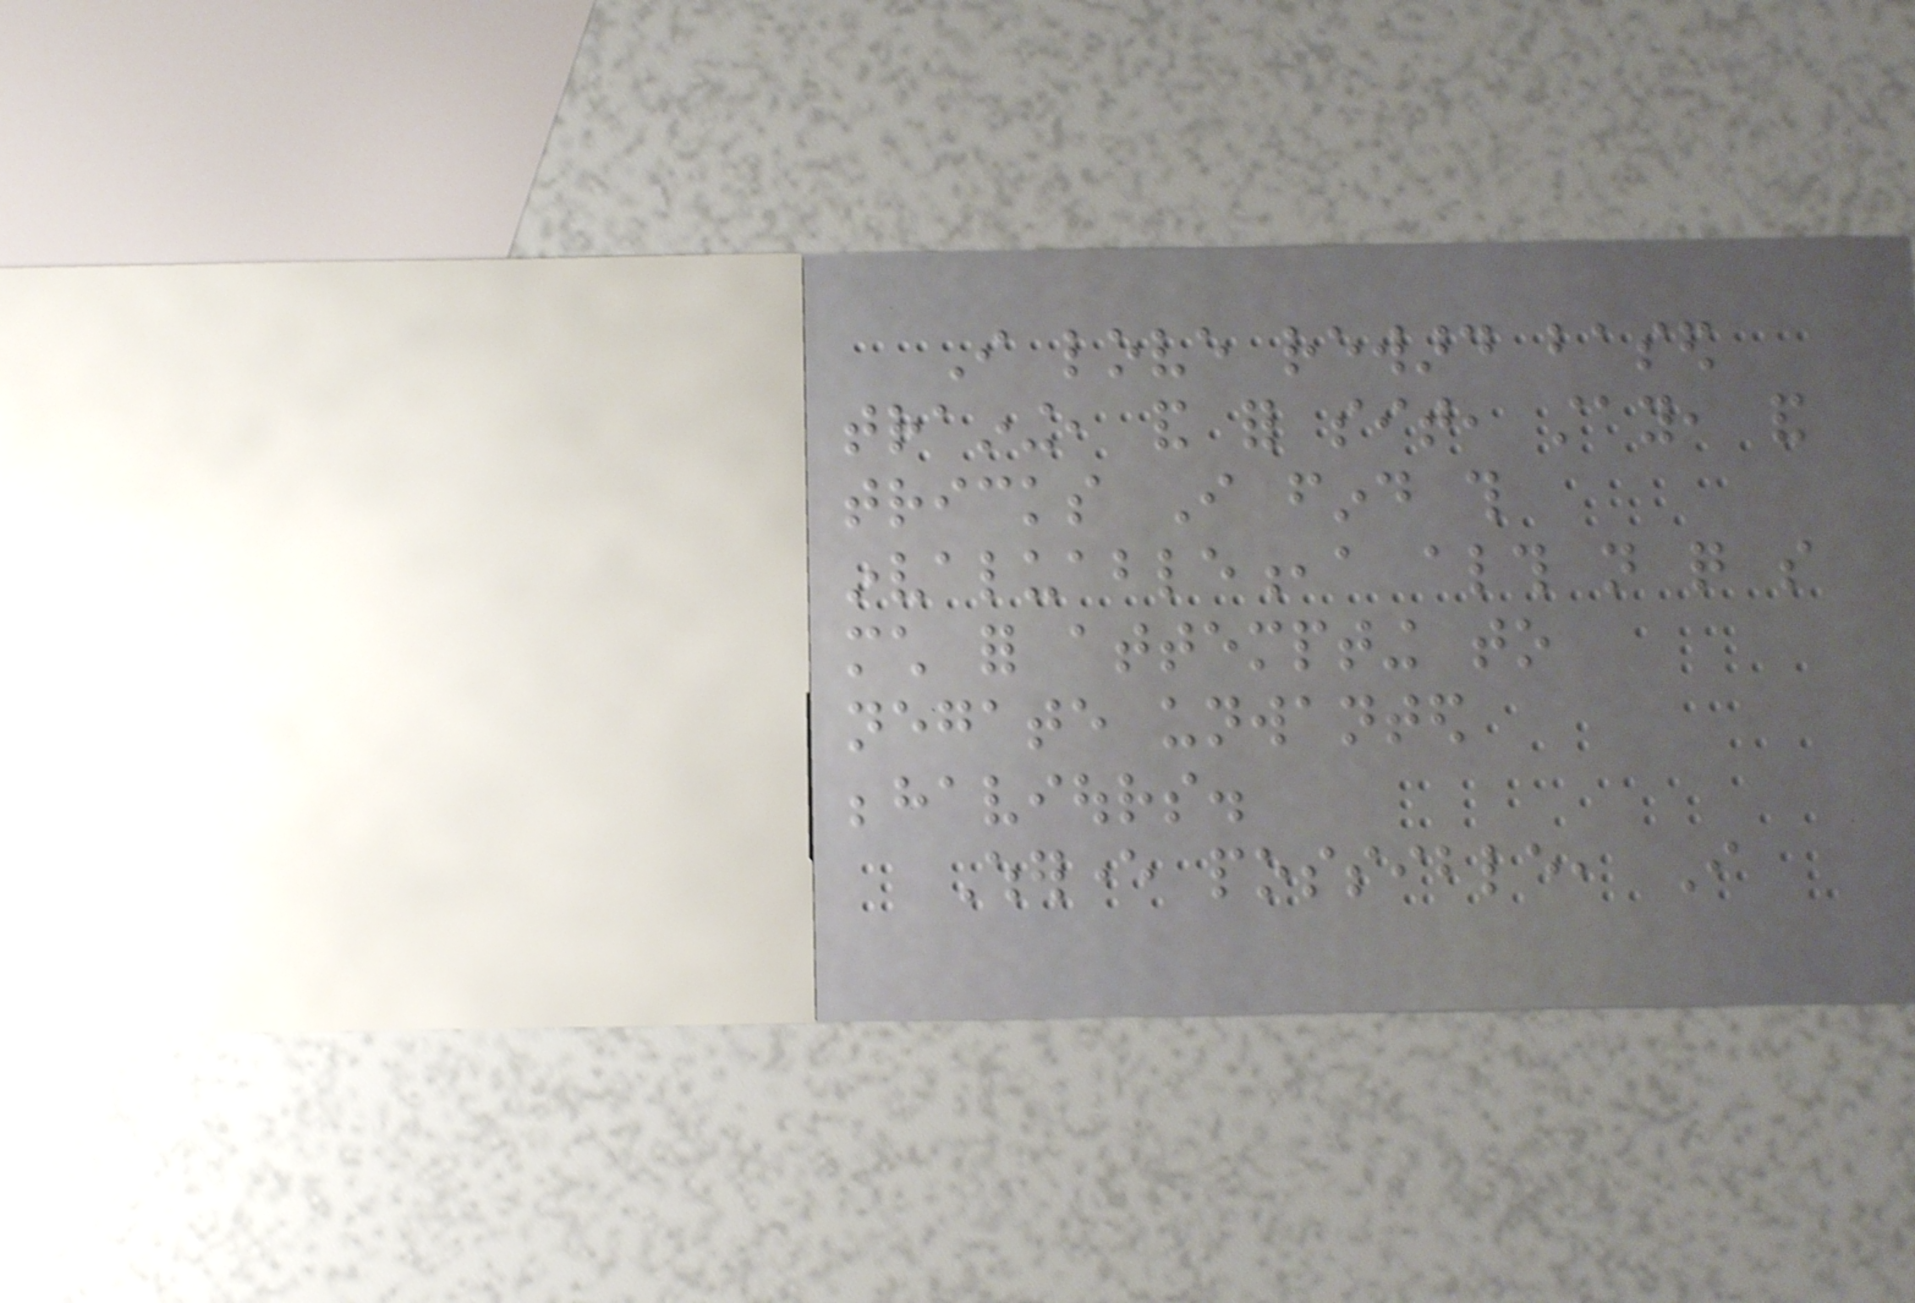I love reward based
training, and for sit, stay, and
tricks I find this
invaluable,a although not quite so
much for attempting to
negate unwanted
behaviours.
Wherever possible, I
